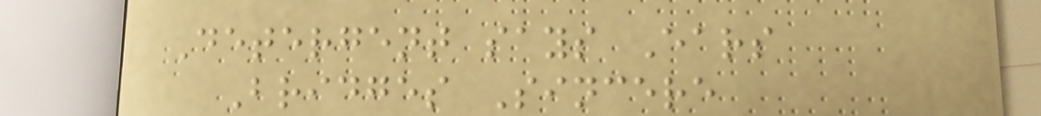Detergent says Ears
Bridges Sincere
